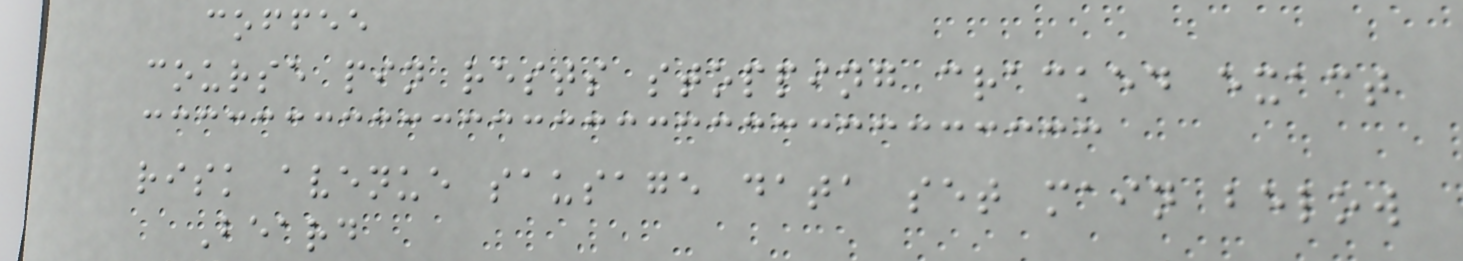coffee
course pin rests stopping cracked exact
risk avenue sausage data set main below
Beard
